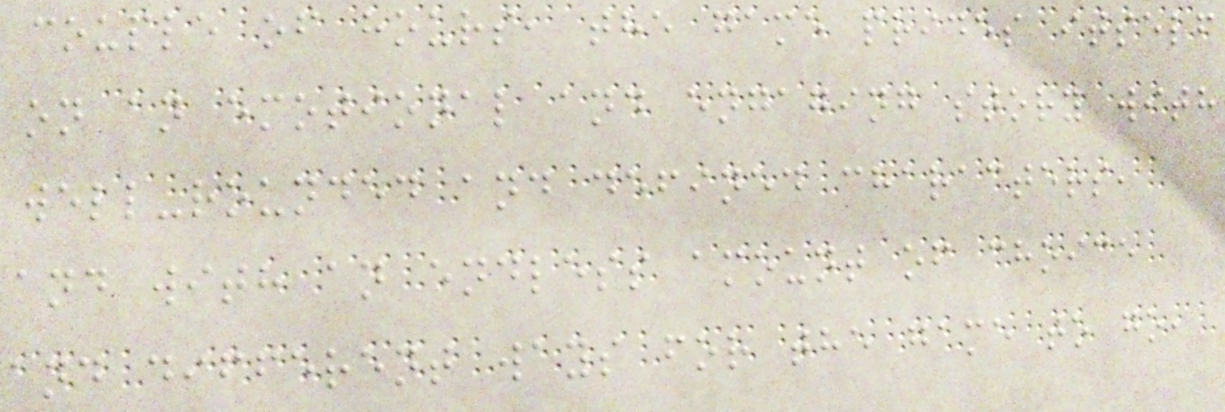couple of hours, the game prides itself
on an emotional and engaging story with
well-rounded and defined characters,
and with an endless amount of choice
and different ways for the game to go,
